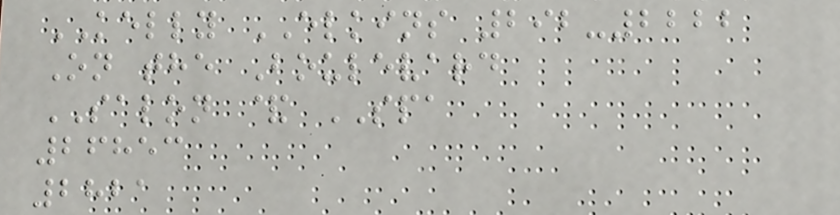KELLY ELKINS 292-2222
On the Boulevard
SALON & SPA
26853
2821
